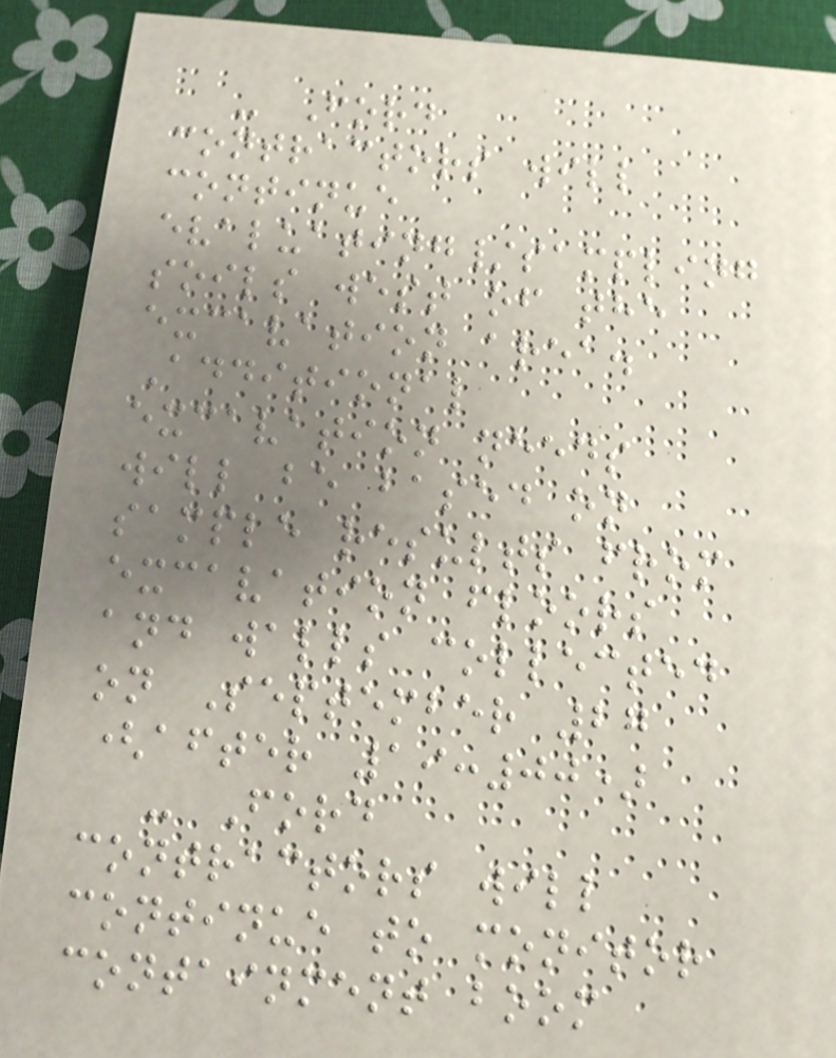- Ford
contractors will
continue
evaluating/sampling
soils west of the
excavation area.
Additional
excavation needs
will be based on
sample results from
excavation floors
and walls collected
on September 27
(after 19:00)
- Ford
contractors will
continue to monitor
containment boom
